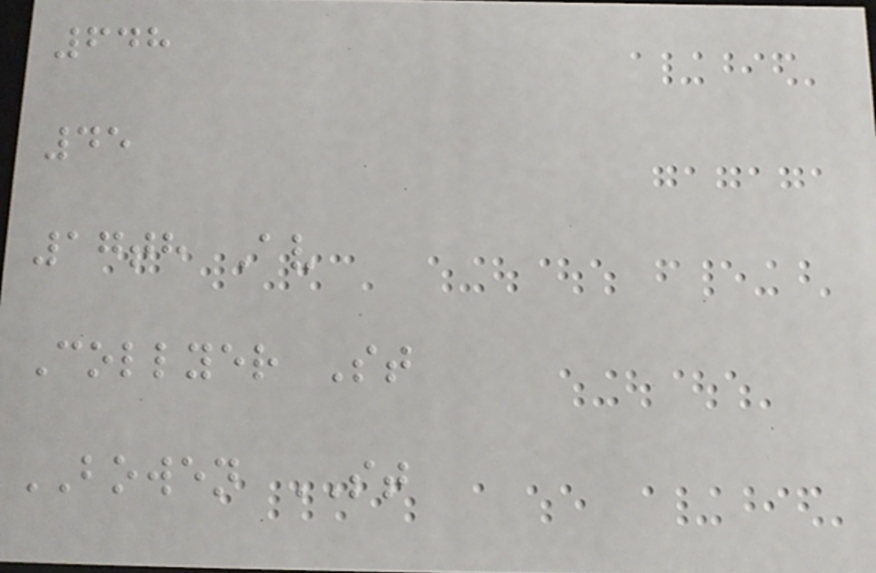648
45
17th Av
Collyer St
BOWEN ST
